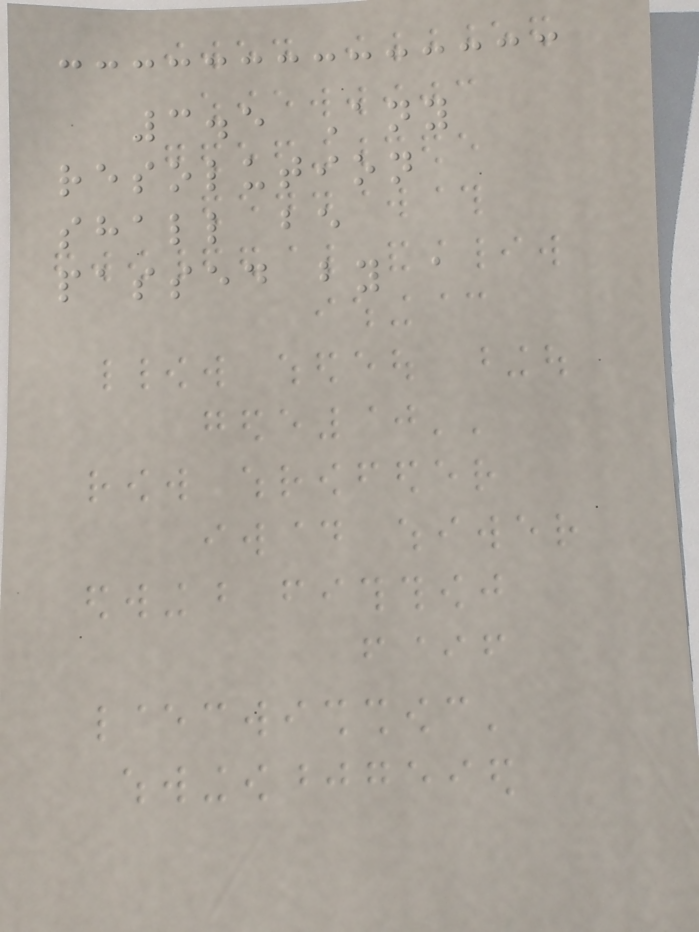3.5 Any
resolution
shall be
passed by a
